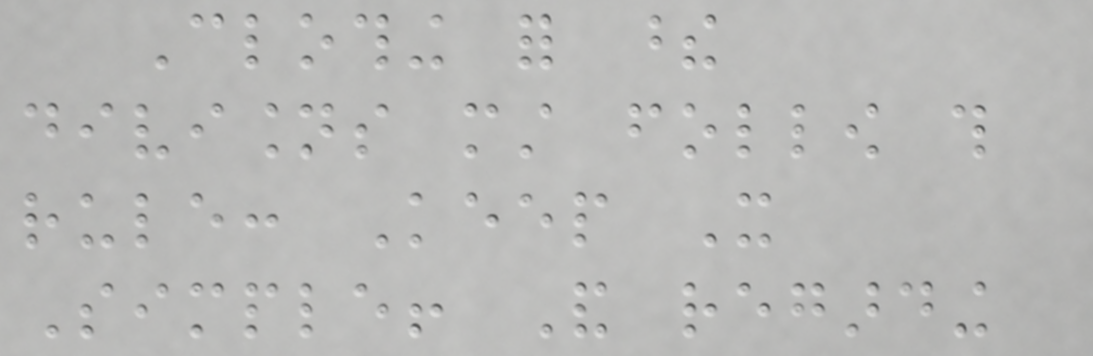Clothing for these
divisions must follow this
rule: Keep It
Simple! And regarding
